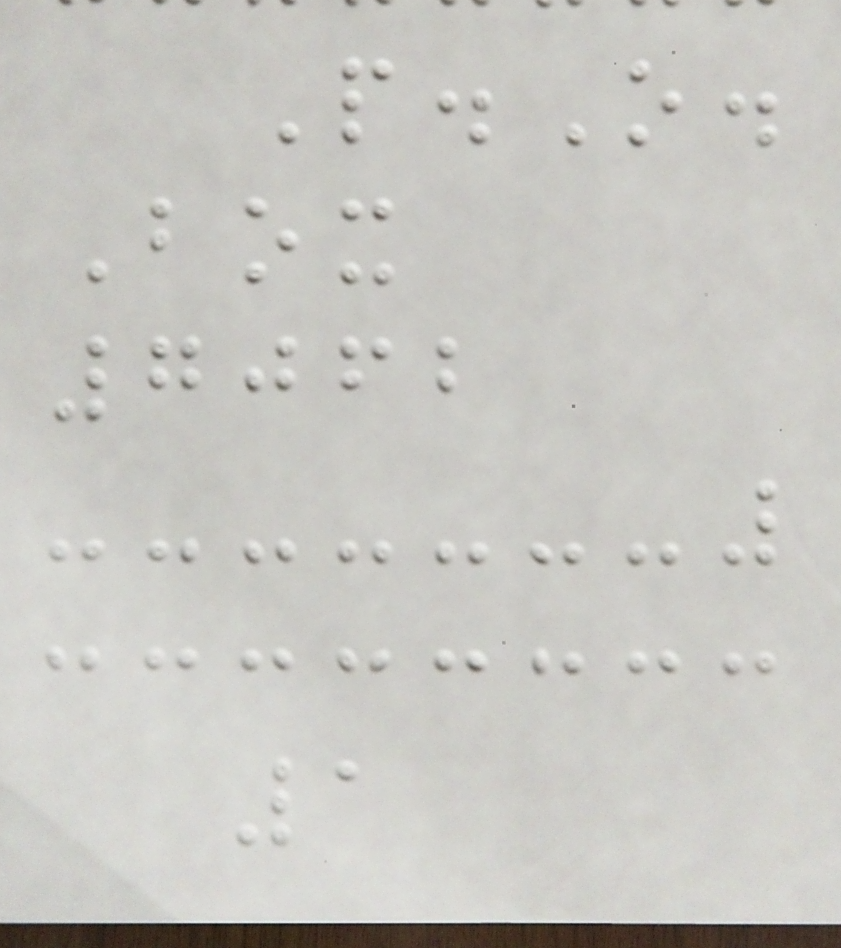P.O.
Box
7062
1
